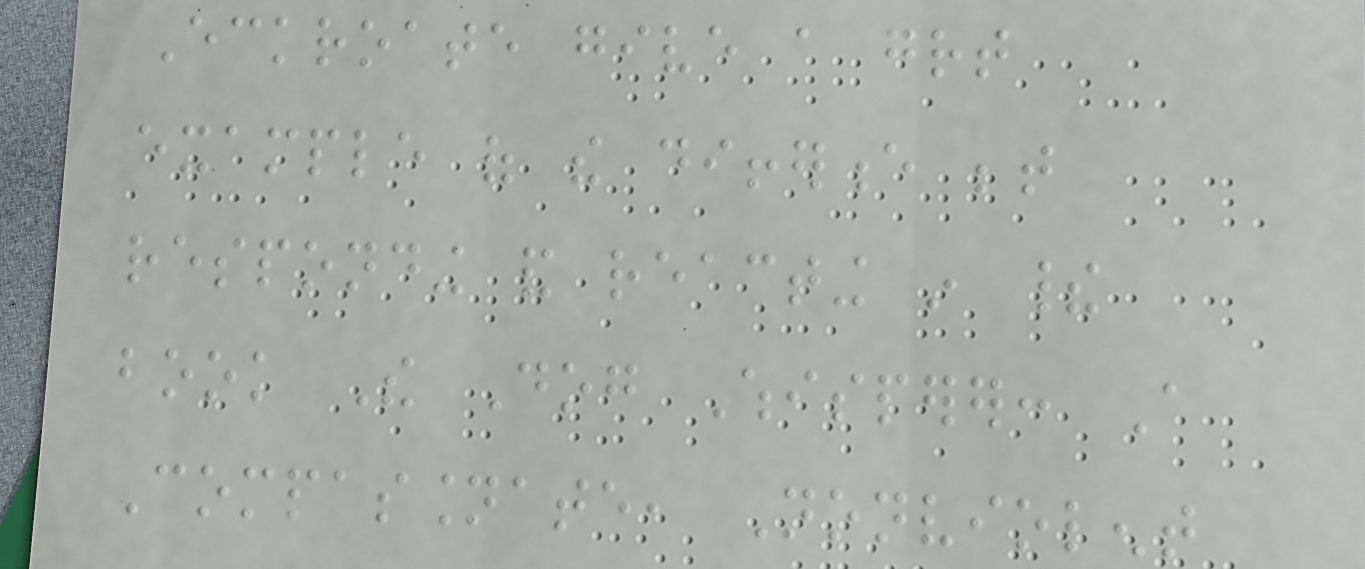Eckroate give a great
example of the difference between
responding and reacting in their
book The Dog Whisperer: A
Compassionate, Nonviolent
